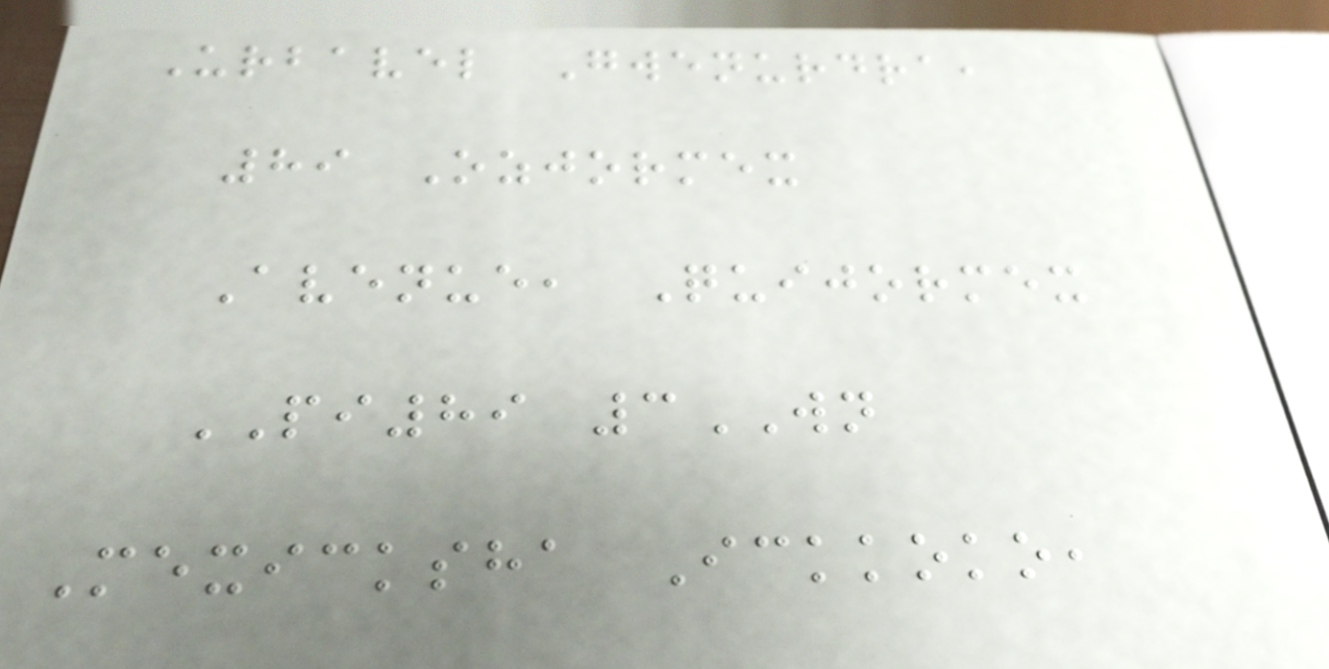Urbavel Gwenurdra,
89 Ozjormex
Avenue, Quijormex
PI89 3WN
Mexicksha Ickkoko,
